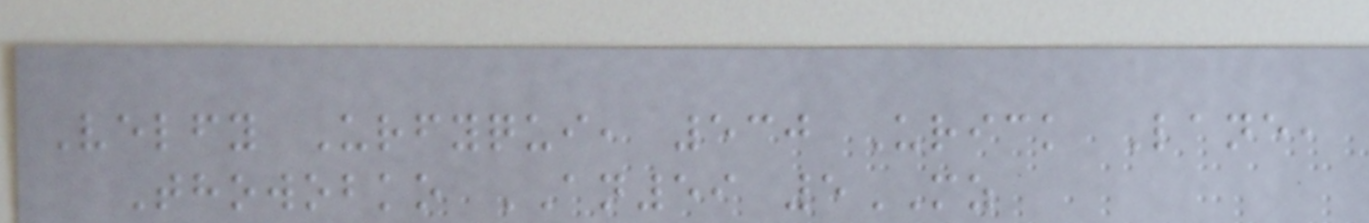Velfy Urfyqui, 530 Urick Lane,
Thowobko AN59 5MZ
